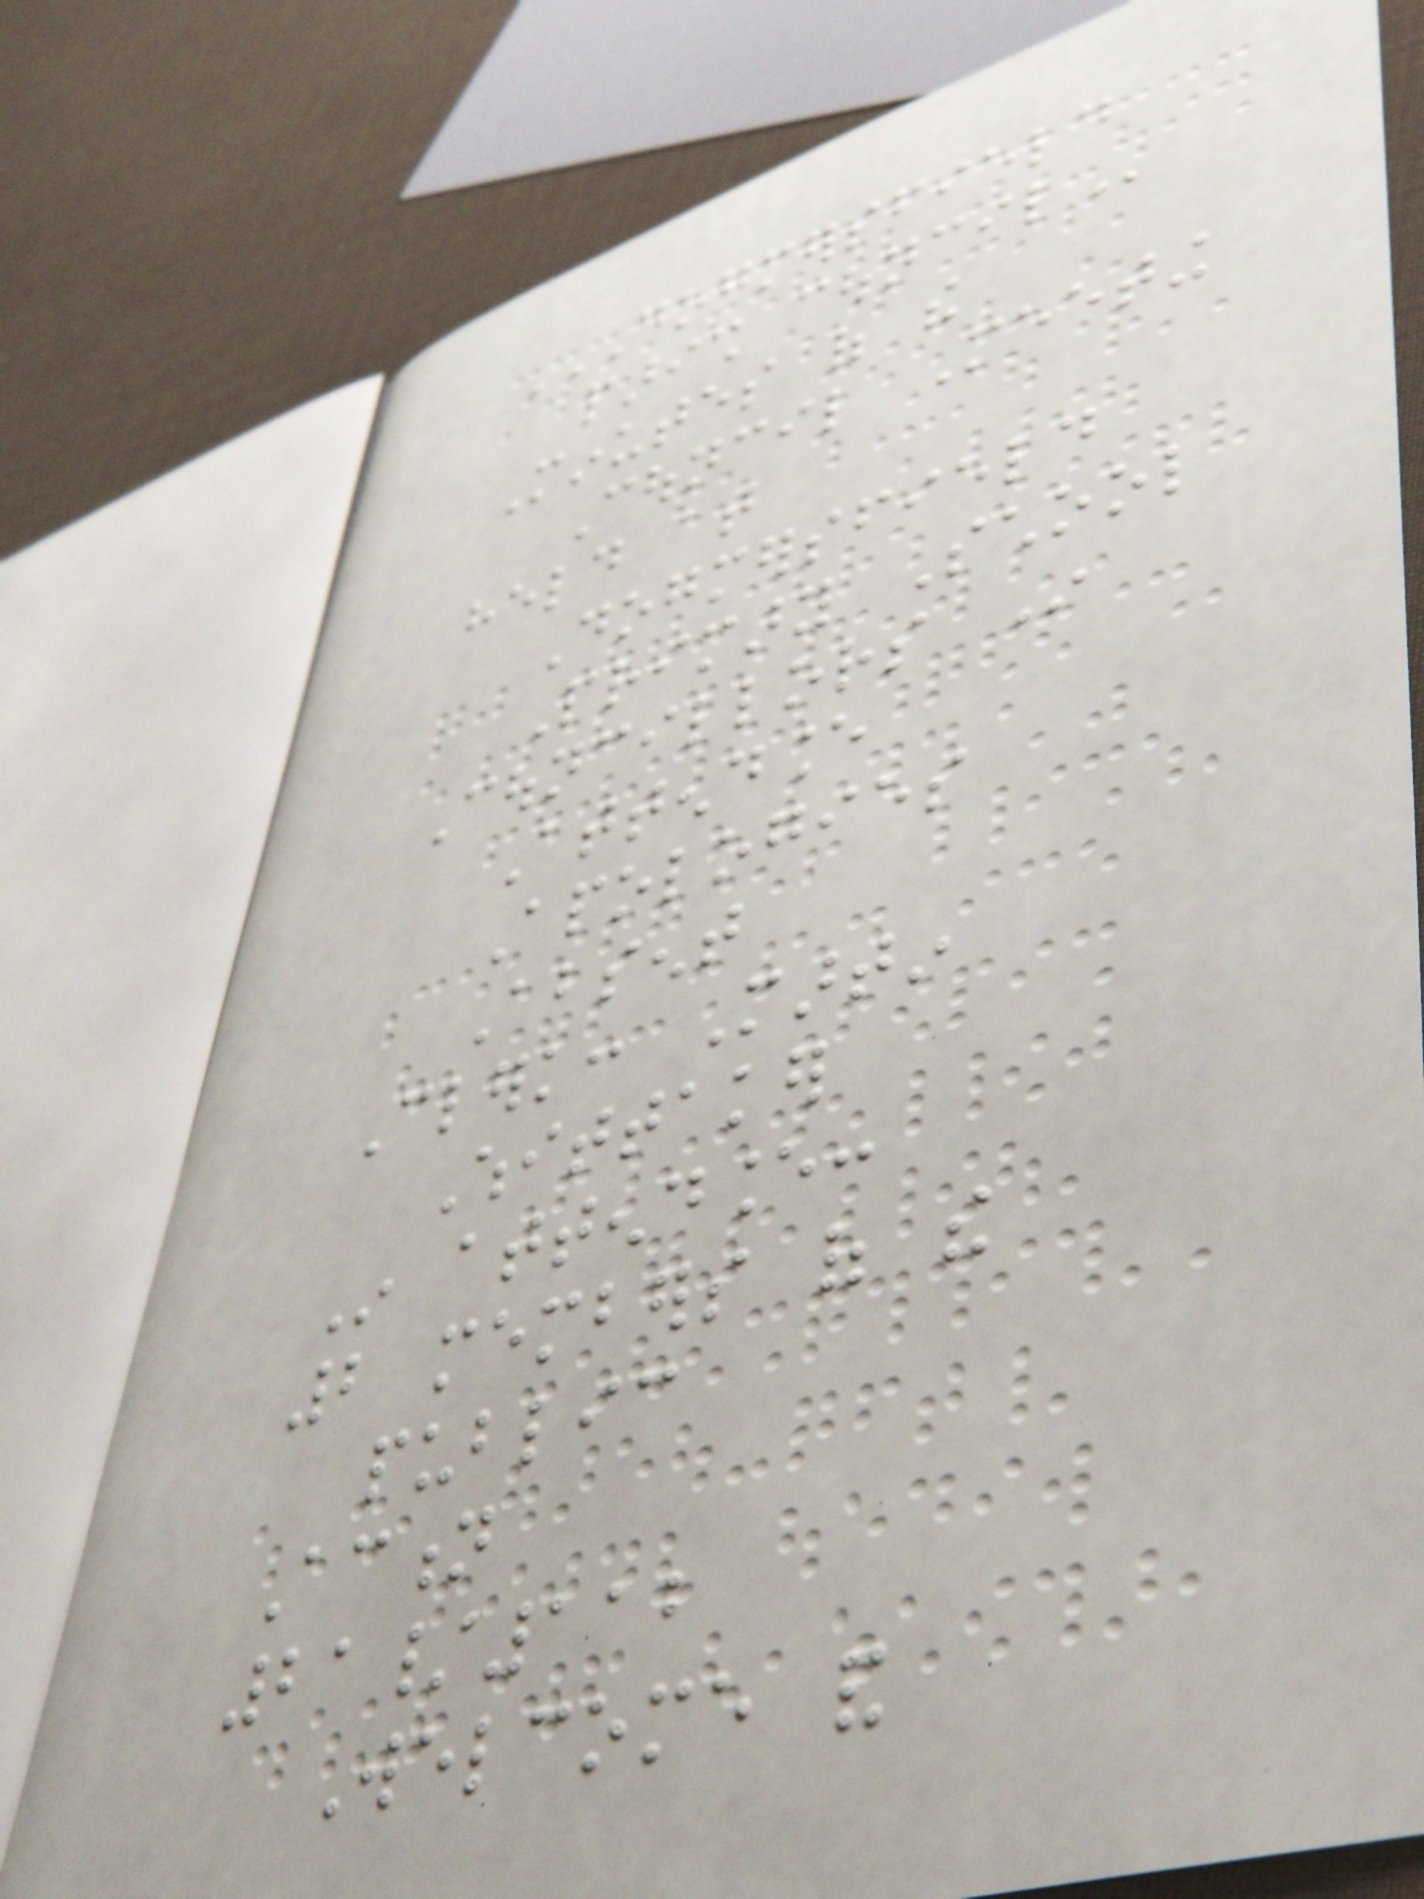DOGMERSFIELD
PARISH COUNCIL
Minutes of the
Council Meeting
held at
Dogmersfield
Primary School
Councillors In
Attendance
Apologies
Absent
Clerk: Martin
Whittaker
In attendance:
2 members of the
public
Action
21/112
Welcome and
